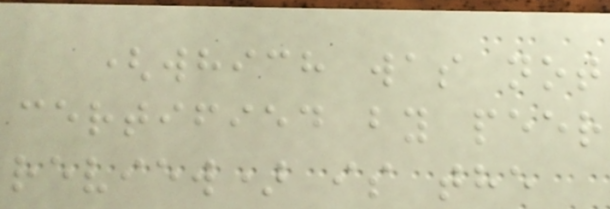(which was not
certified by peer
review) is the
